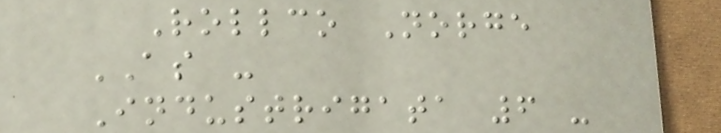Rollco Norge
AS -
Industrigata 6 -
